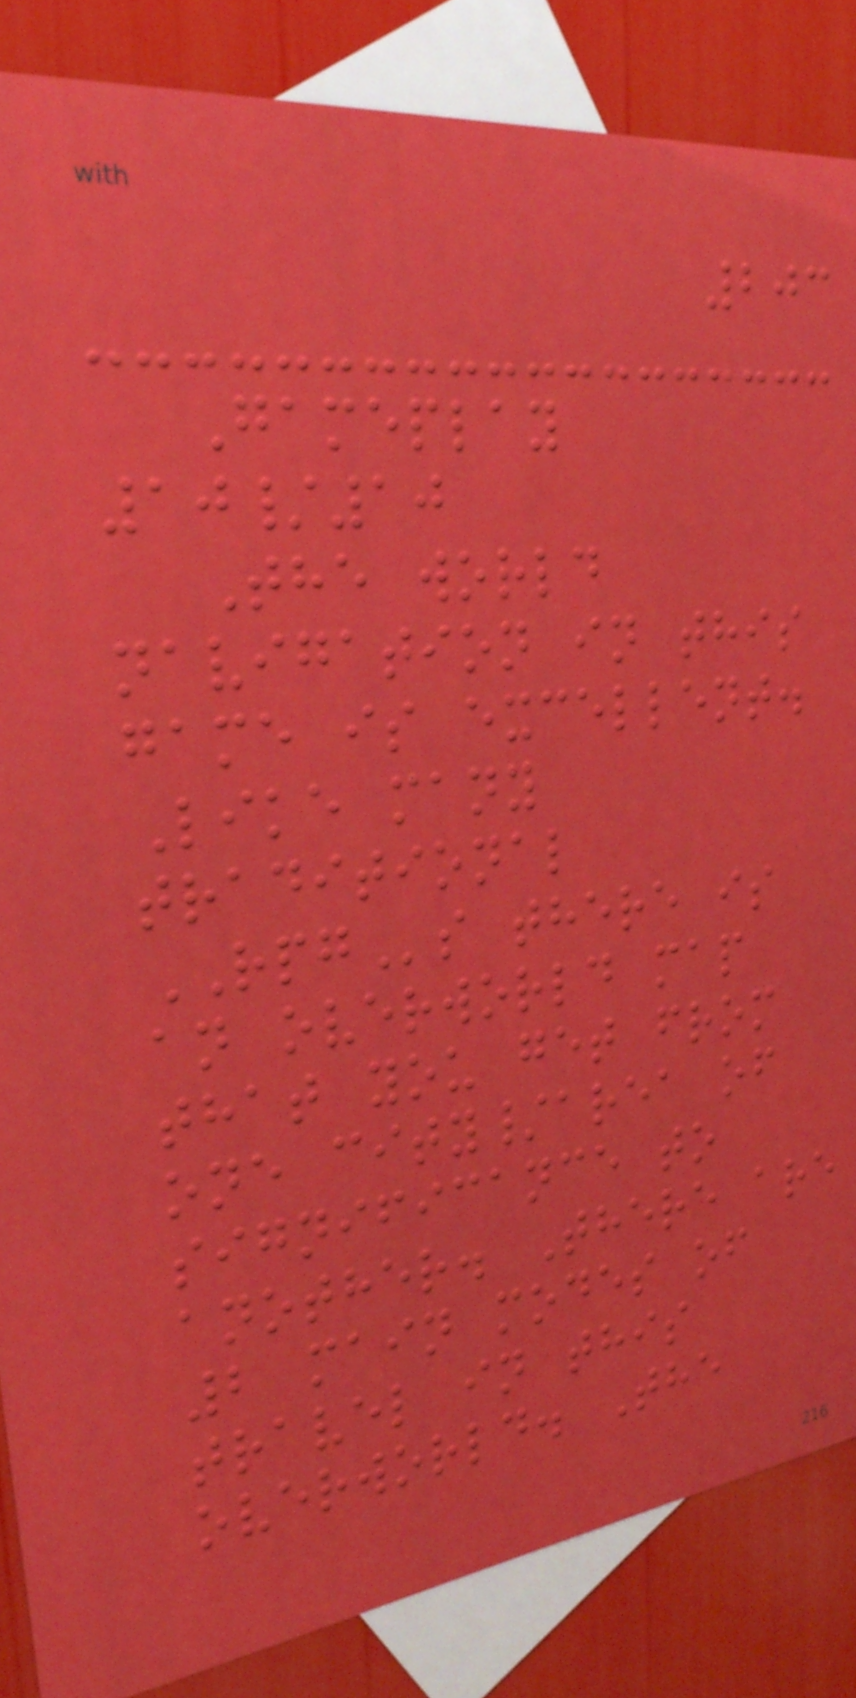203
Gameplay
10/10
The world
navigation in this
game is excellent.
Like many
traditional
RPGs there is
an overworld map
that you get from
one city/area of
significance to
another. There are
2 main modes of
travel in this
overworld. The
